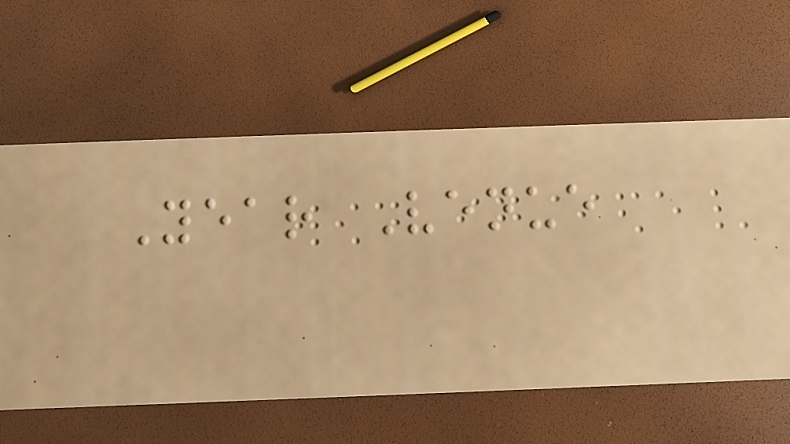Year Venue
